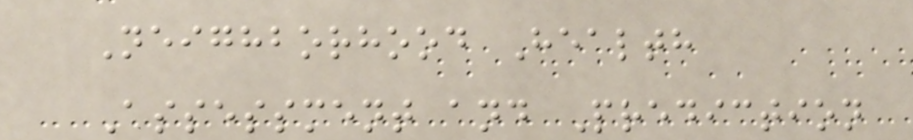Neighborhood Health
Assessment and Prediction
